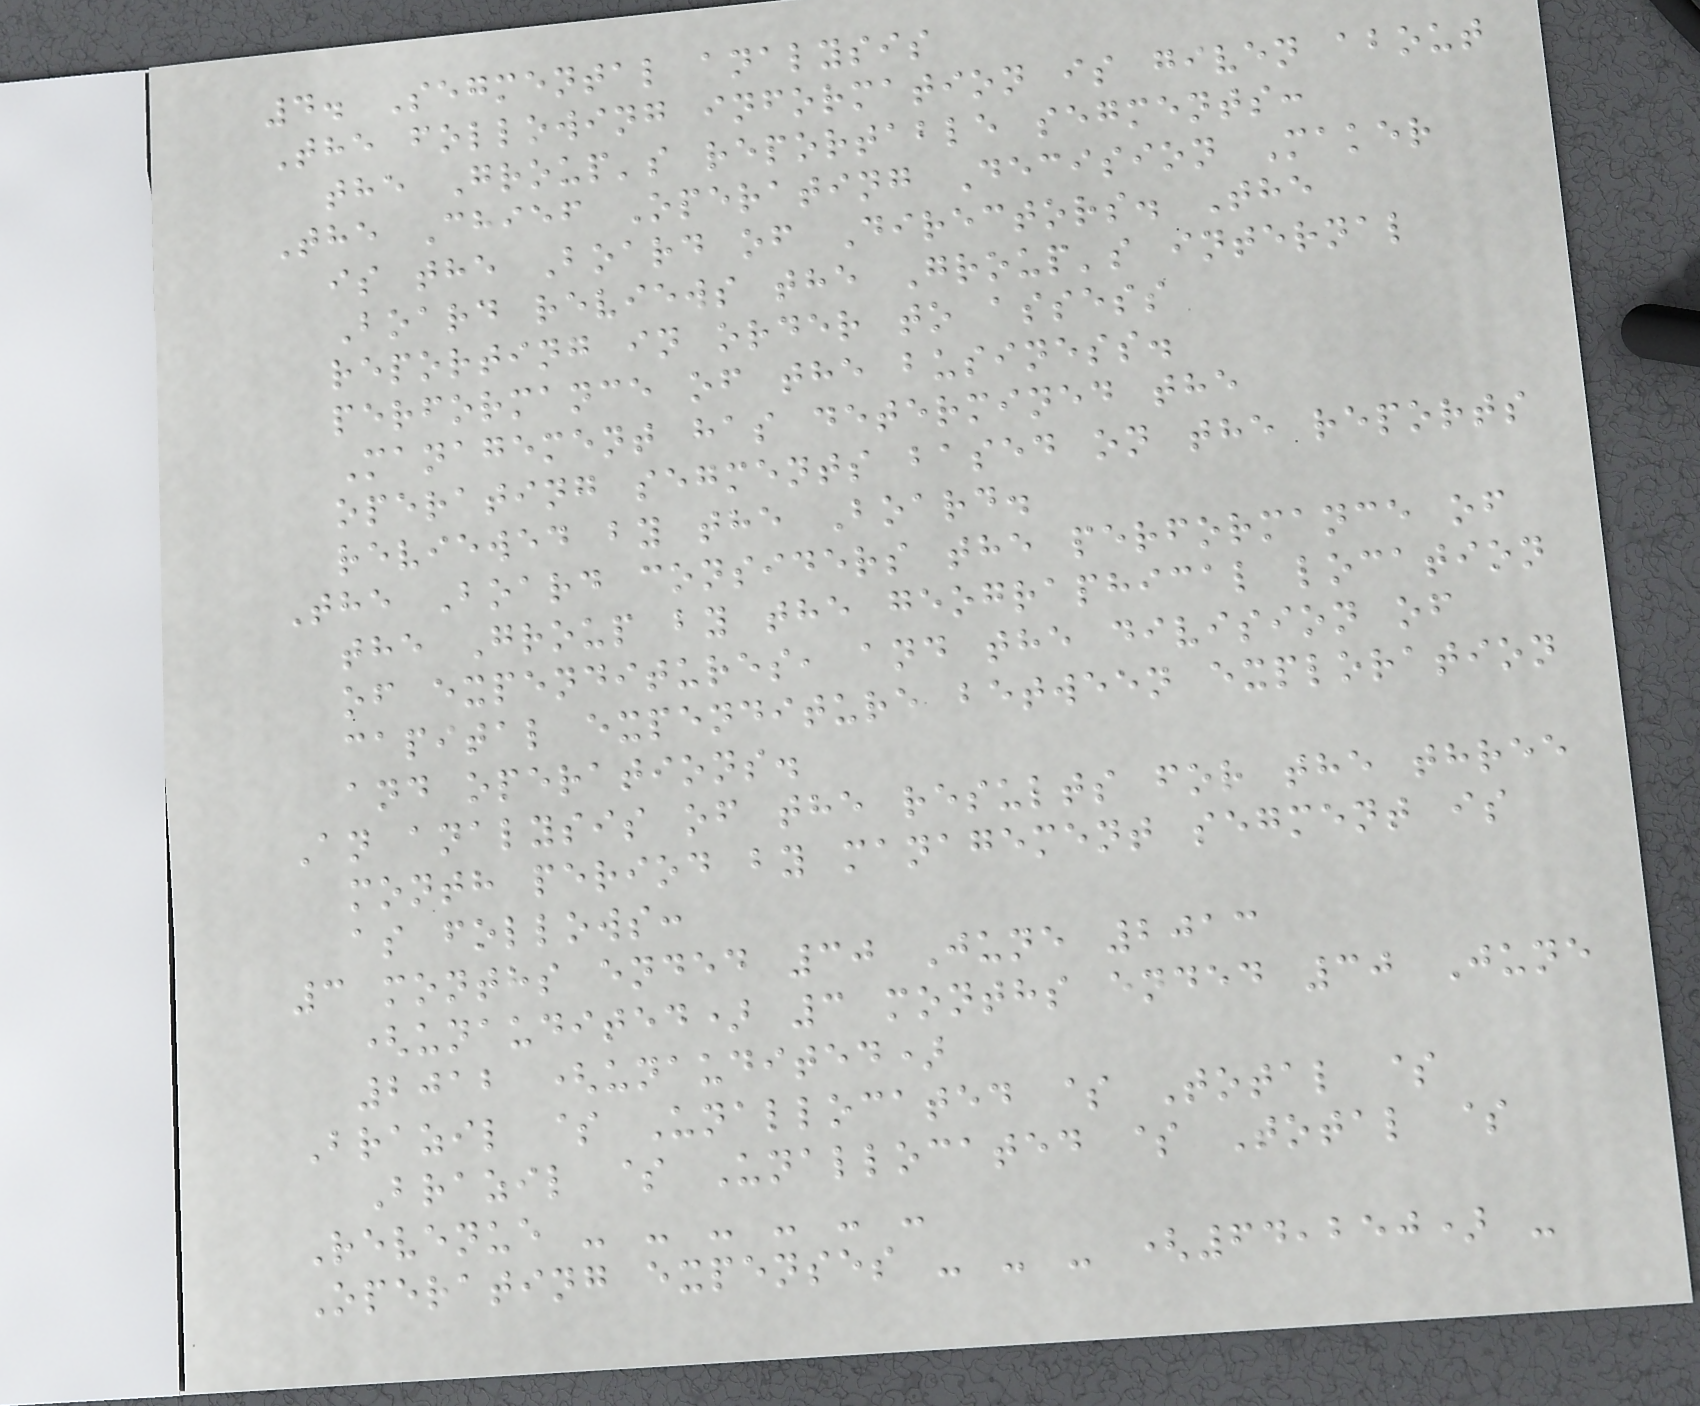4. Segmental analysis
The following information is given about
the Group's reportable segments:
The Chief Operating Decision Maker
is the Board of Directors. The
Board reviews the Group's internal
reporting in order to assess
performance of the business.
Management has determined the
operating segments based on the reports
reviewed by the Board.
The Board considers the performance of
the Group by the geographical location
of expenditures, and the division of
capital expenditure between exploration
and operations.
An analysis of the results for the three
month period by management segment is
as follows:
3 months ended 30 June 2013
(unaudited) 3 months ended 30 June
2012 (unaudited)
Brazil $ Unallocated $ Total $
Brazil $ Unallocated $ Total $
Revenue - - - - - -
Operating expenses - - - (64,250) -
